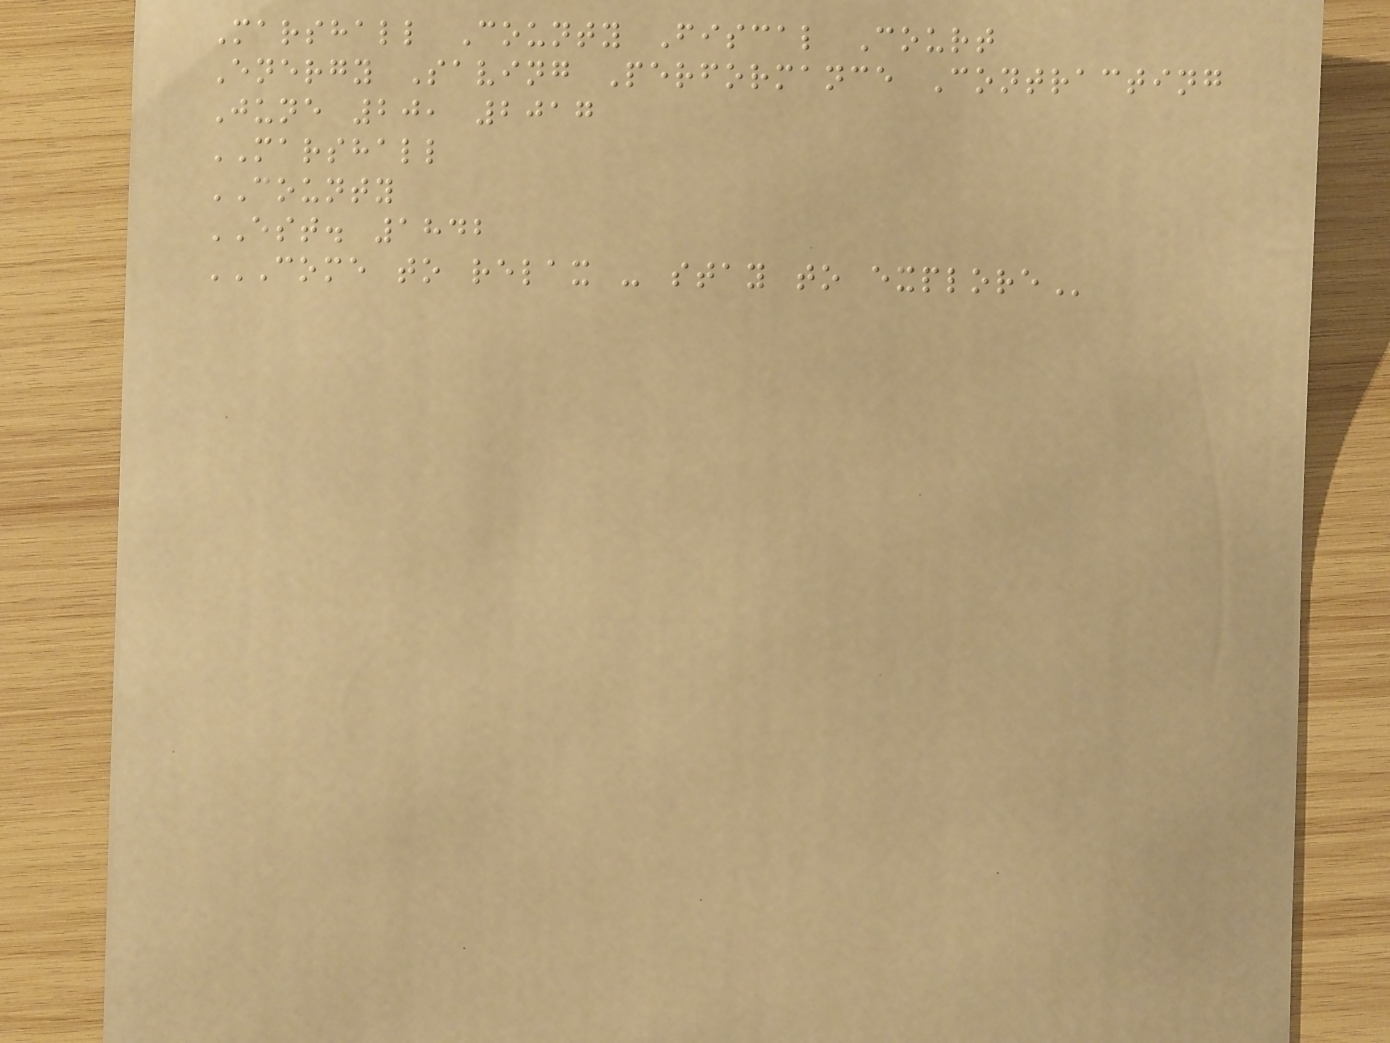Marshall County Fiscal Court
Energy Saving Performance Contracting
June 20, 2017
MARSHALL
COUNTY
EST. 1842
COME TO RELAX - STAY TO EXPLORE
